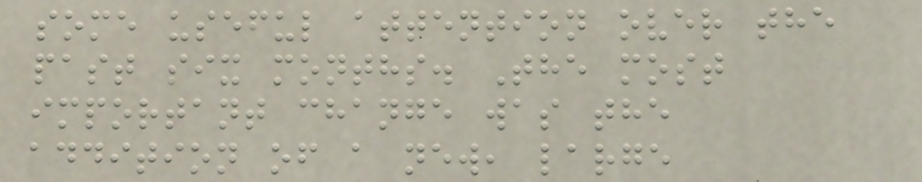some useful attention over the
past six months. The most
important change was the
addition of a new, large
